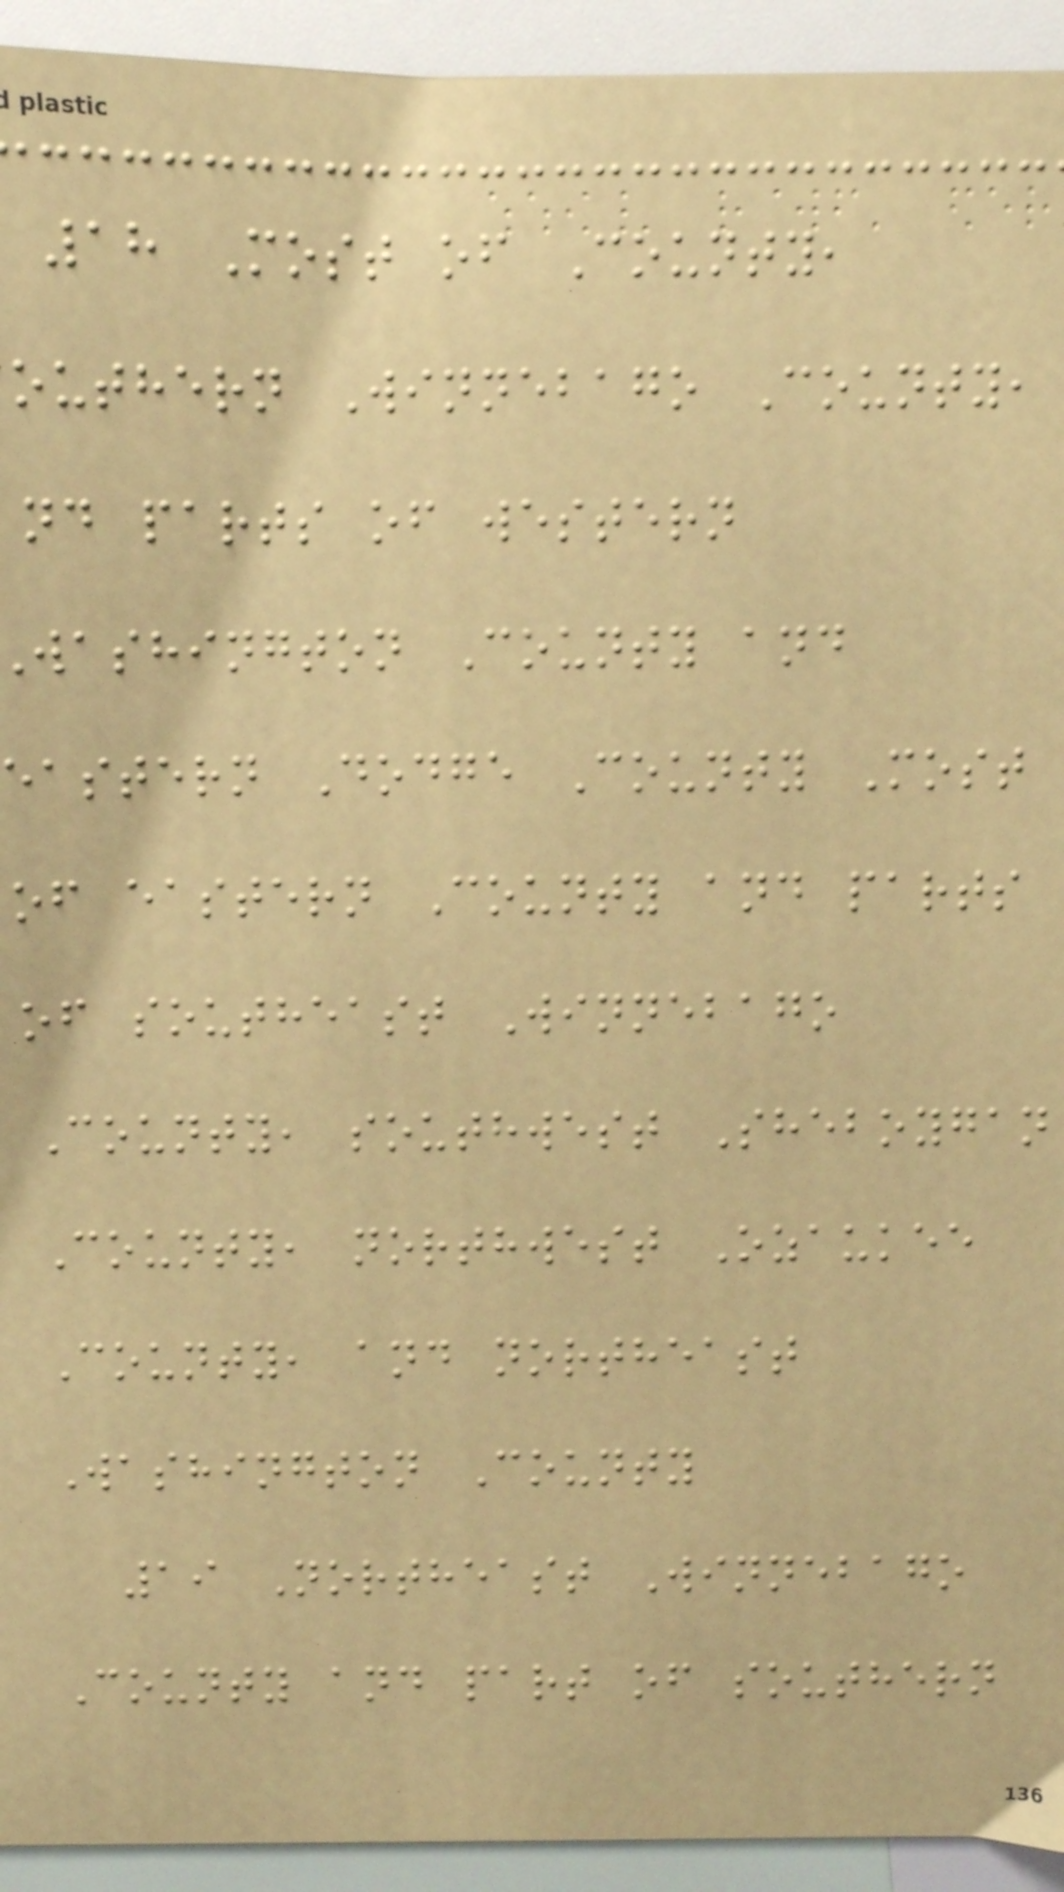18 Most of County,
outhern Winnebago County,
nd parts of western
washington County and
eastern Dodge County Most
of eastern County and parts
of southeast Winnebago
County, southwest Sheboygan
County, northwest Ozaukee
County, and northeast
Washington County
19 Northeast Winnebago
County and part of southern
